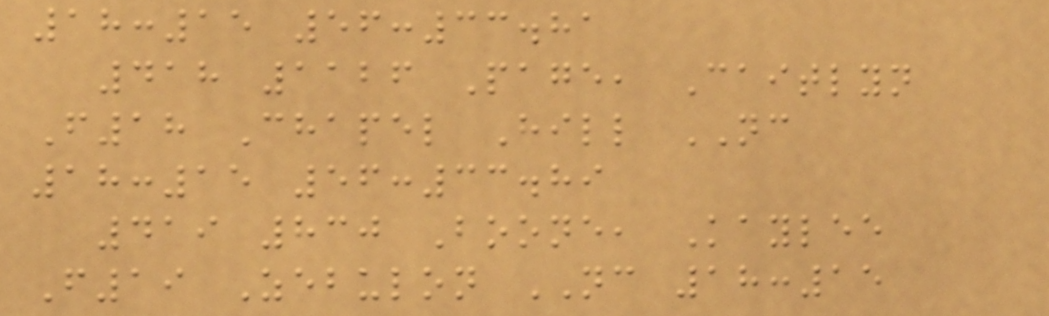18:15 56:33.81
418 1126 Page, Caitlyn
F18 Chapel Hill NC
18:15 56:33.89
419 830 Boone, Kaylee
F19 Zebulon NC 18:15
